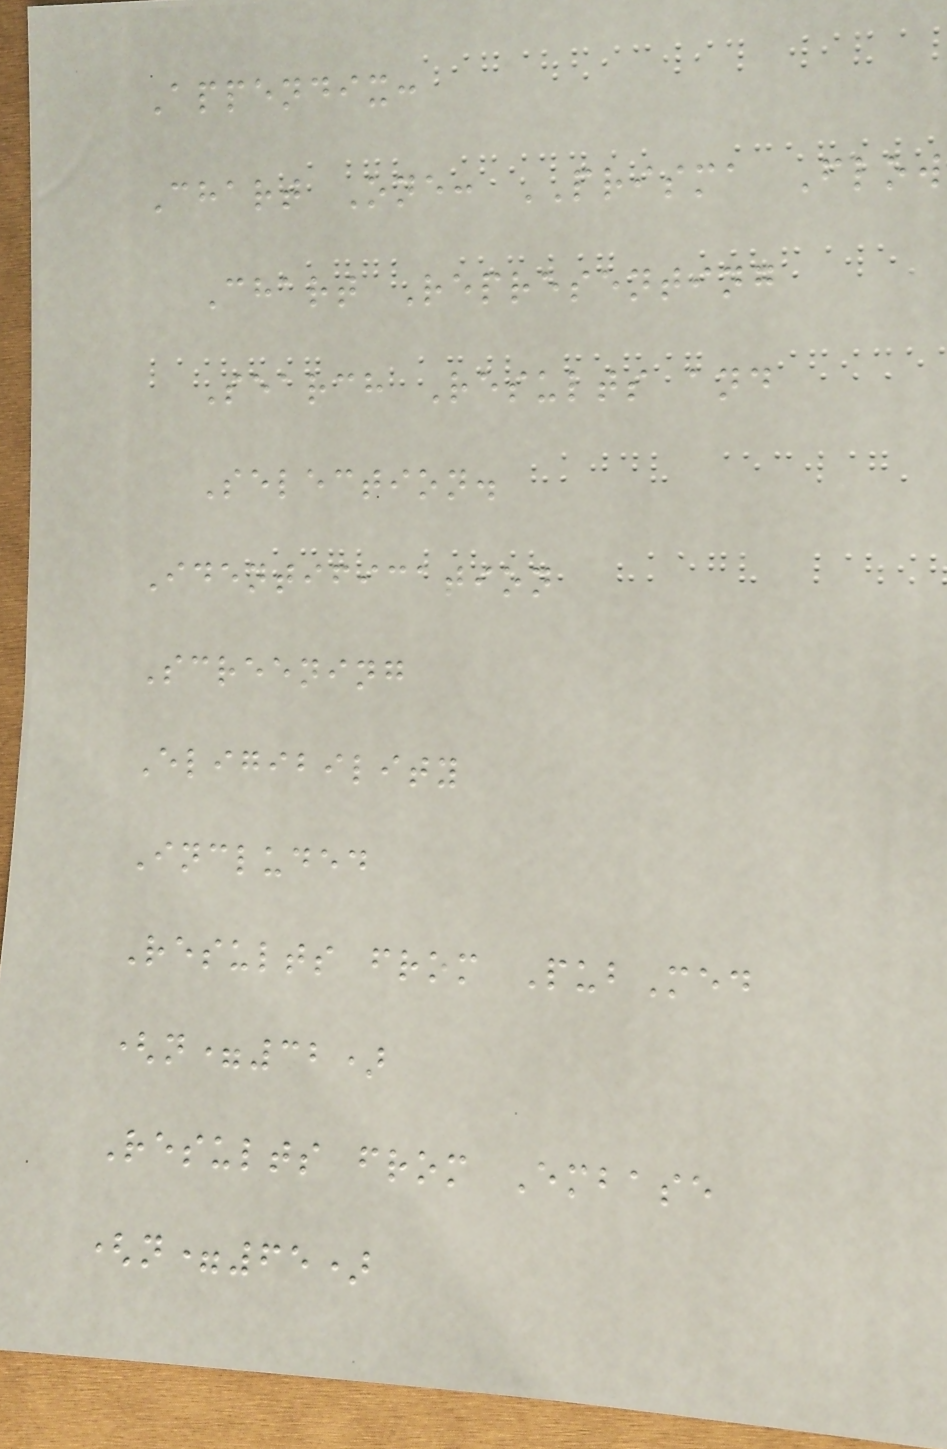Appendix:
Chart One: PRISMA Flow
Chart Representing
Search Results and
Selection.
Identification
Screening
Eligibility
Included
Results from PubMed
(n=32)
Results from Embase
(n=65)
